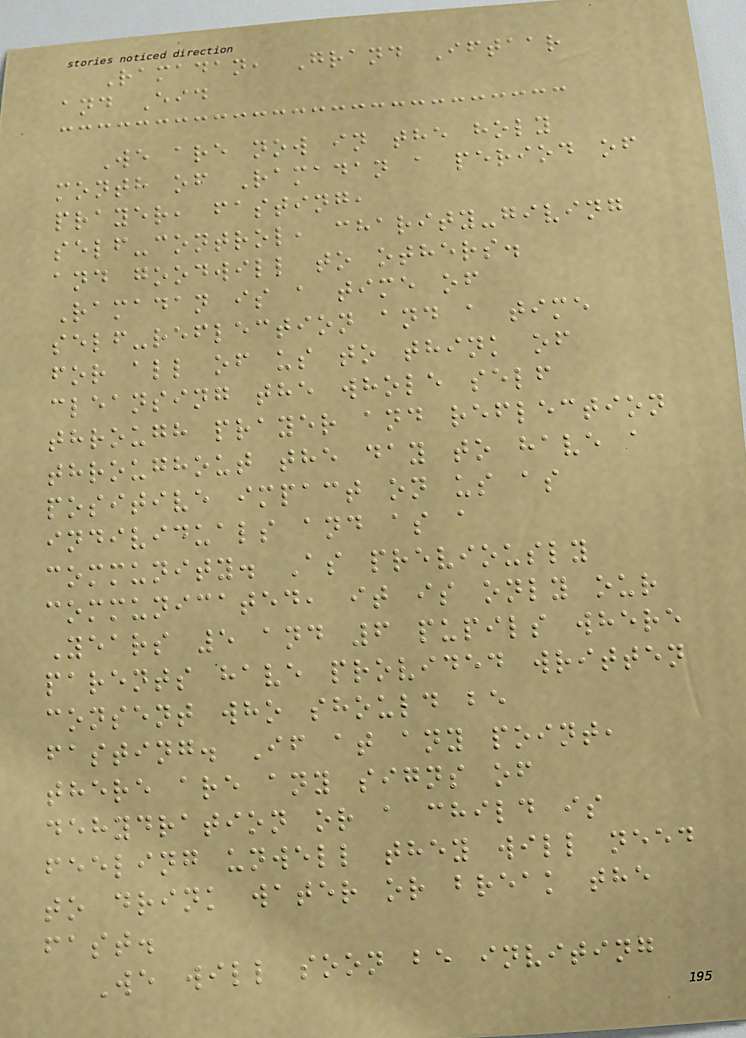Ramadan, Grand Iftaar
and Eid
We are now in the holy
month of Ramadan a period of
prayer, fasting,
self-control, charity-giving
and goodwill to others.
Ramadan is a time of
self-reflection and a time
for all of us to think of
cleansing the whole self
through prayer and reflection
throughout the day to have a
positive impact on us as
individuals and as a
community. As previously
communicated, it is only our
Years 5 and 6 pupils where
parents have provided written
consent who should be
fasting. If at any point,
there are any signs of
dehydration or a child is
feeling unwell they will need
to drink water or break the
fast.
We will soon be inviting
